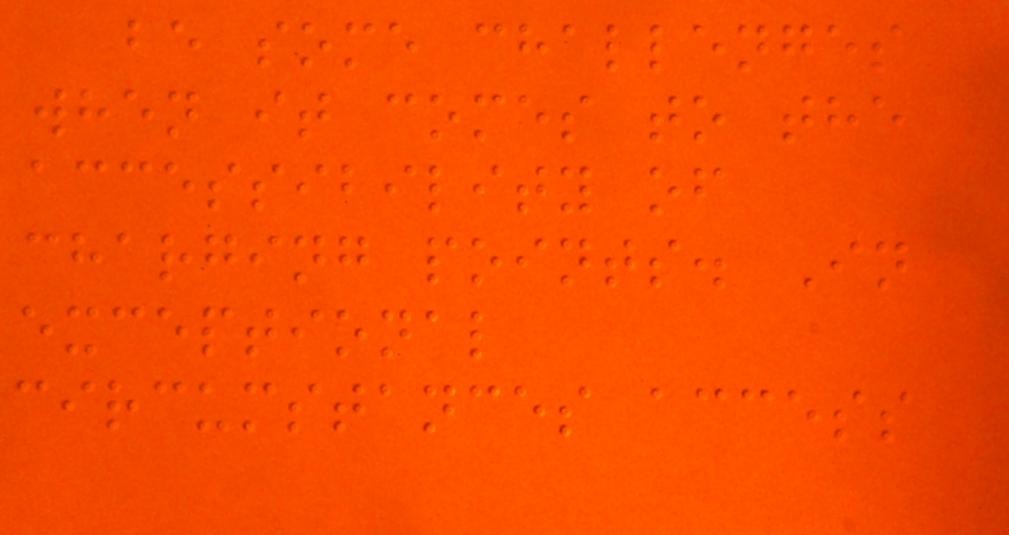be some challenges
when it comes to the
accessibility of
charging points. In
exceptional
circumstances access
